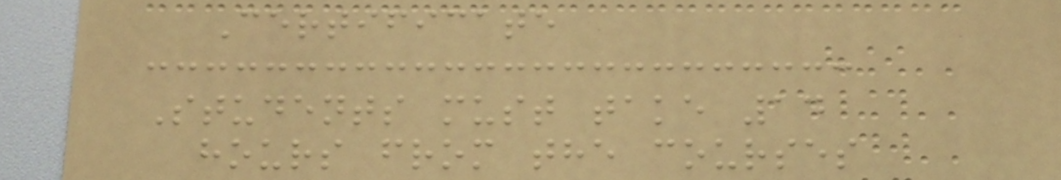Certificate
Students must take 14
hours from the courses
